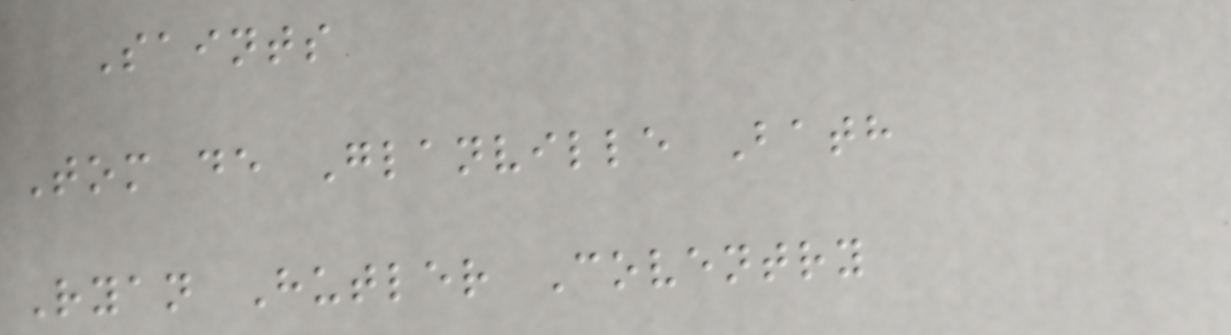Saints
Tom de Glanville Bath
Ryan Hutler Coventry
